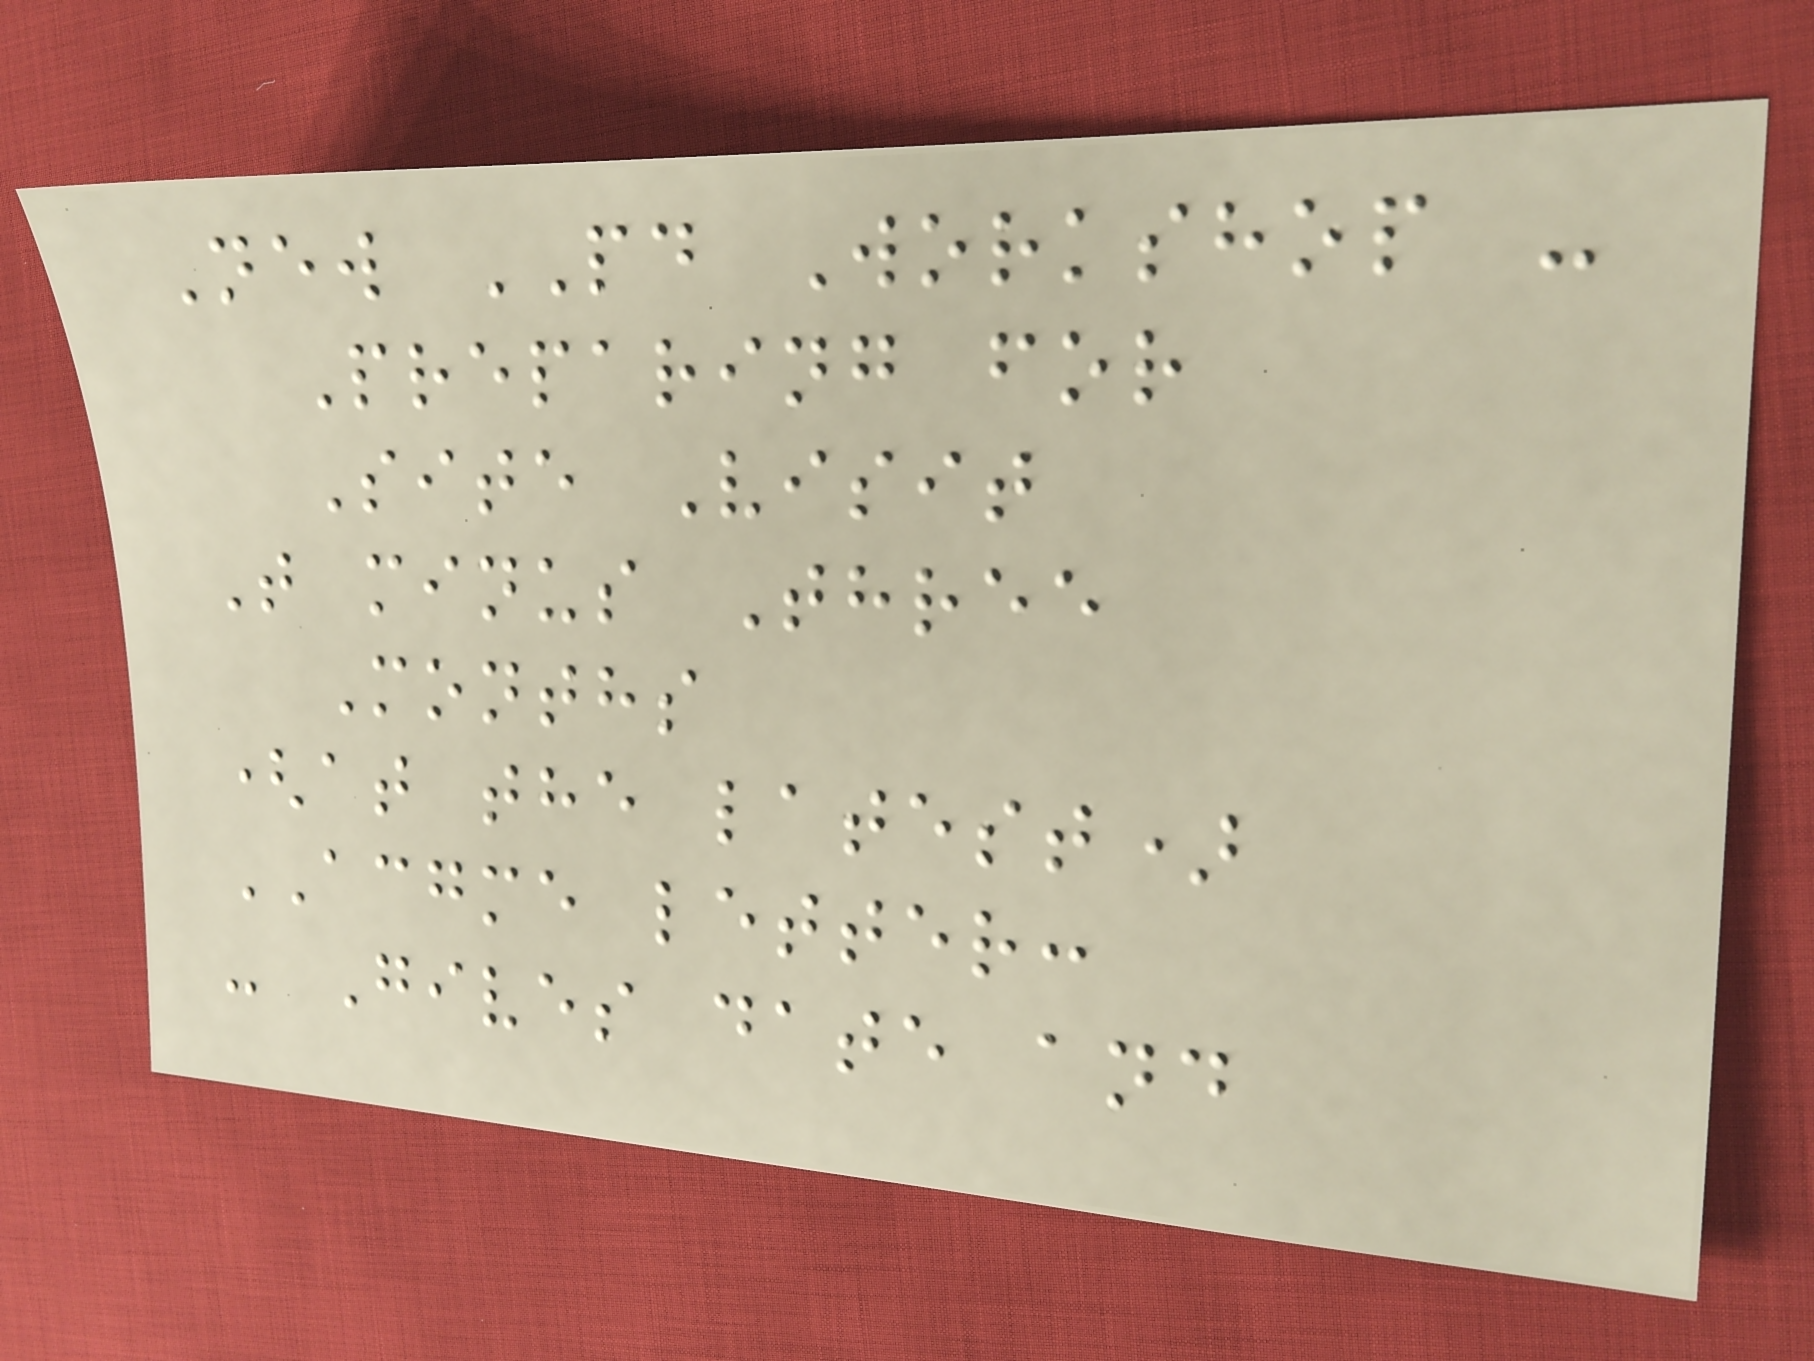New PD Workshop -
Preparing for
Site Visit
T minus Three
Months
(at the latest)
ACGME letter:
- Gives date and
